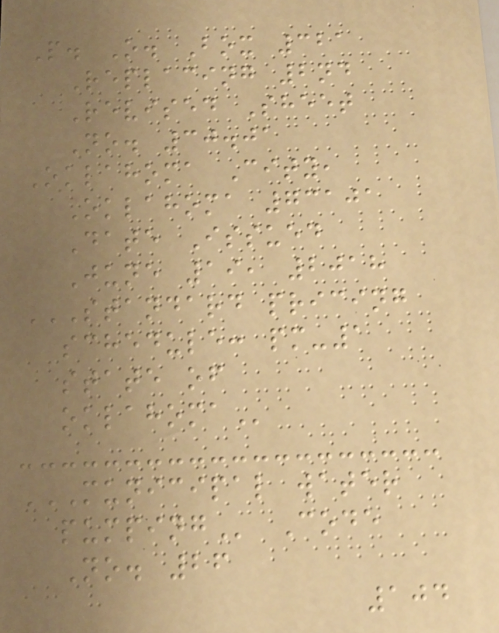P. O. Box 321
Replacing 2nd
Revised Sheet
No. 30.01
Oklahoma City,
Oklahoma 73101
Date Issued
June 19, 2018
STANDARD PRICING
SCHEDULE: PM-1
STATE OF
OKLAHOMA
MUNICIPAL WATER
PUMPING Code
No. 26
104
